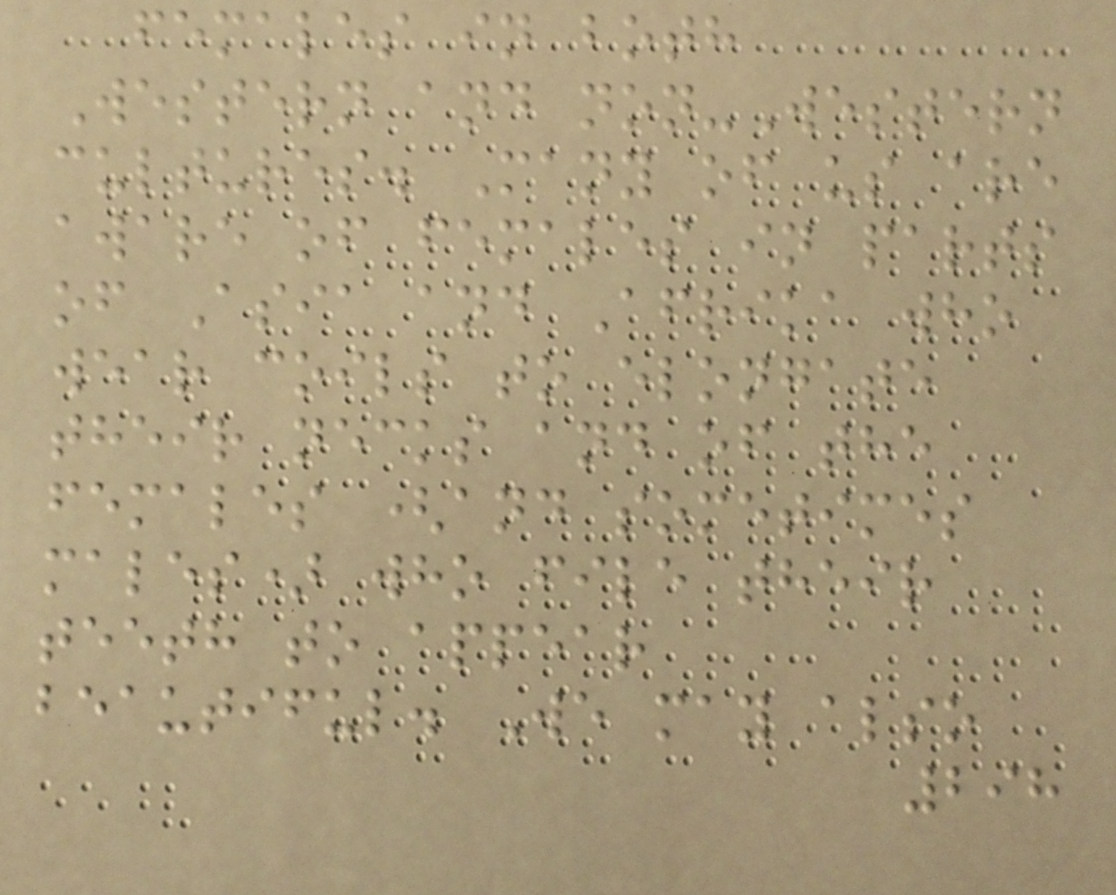females in both
Western and non-Western
cultures. Many of us are
aware of females in parts
of Asia and Afrika who
wear coils to elongate
their necks and of the
females (and sometimes
males) who file their
teeth to appear
beautiful. We may also
298
